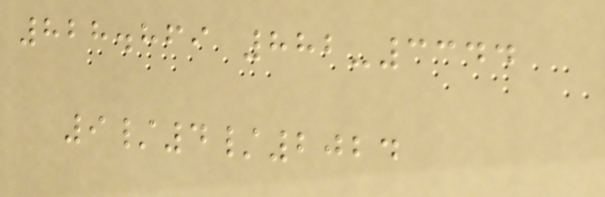828.869 882-3344
9/4/2024
